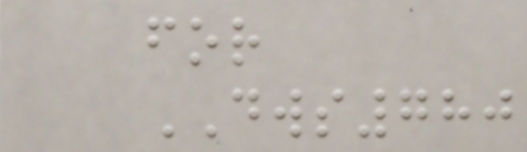for
DWS780
